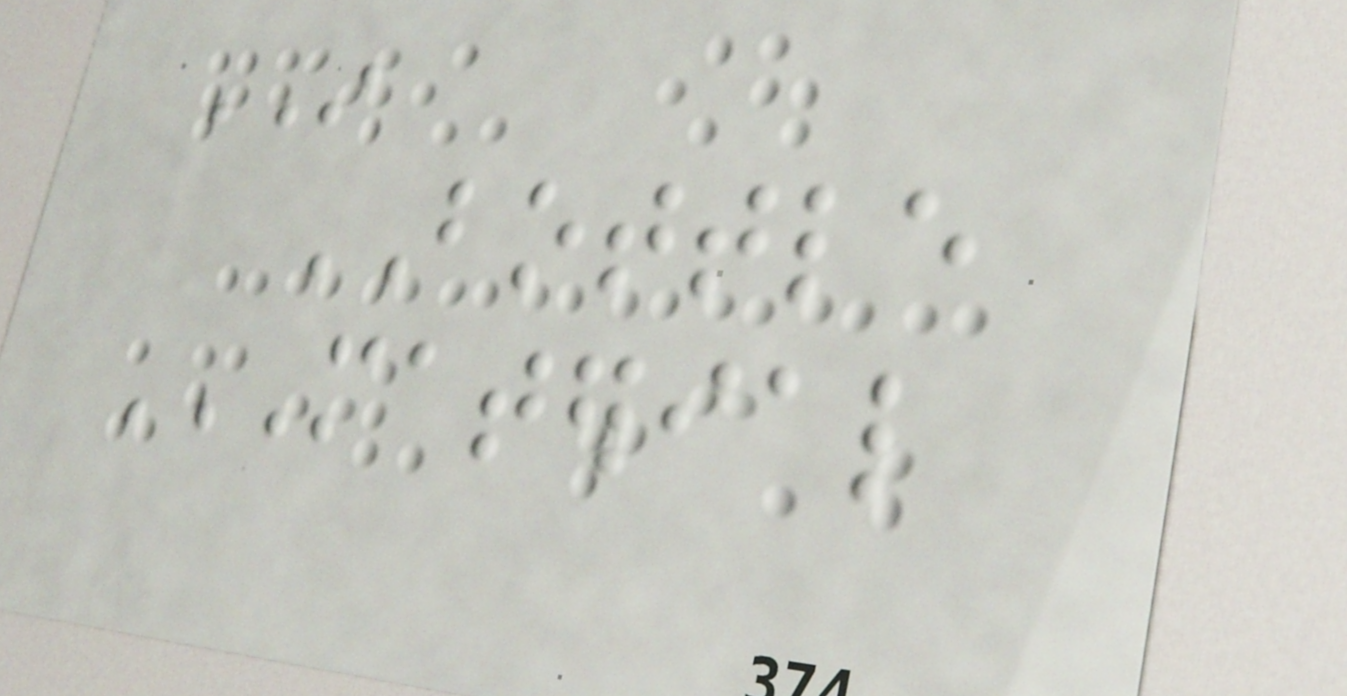IN
BOTTLE
MATERIAL
